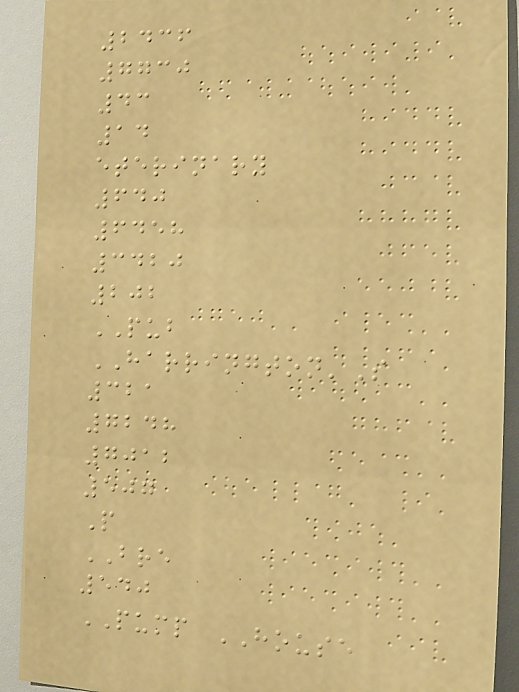2436
7730
43
14
eterinary
640
6458
3420
202
PUB
HARRINGTON'S
321
7248
7012
507
P
BRE
540
PUMP HOUSE
